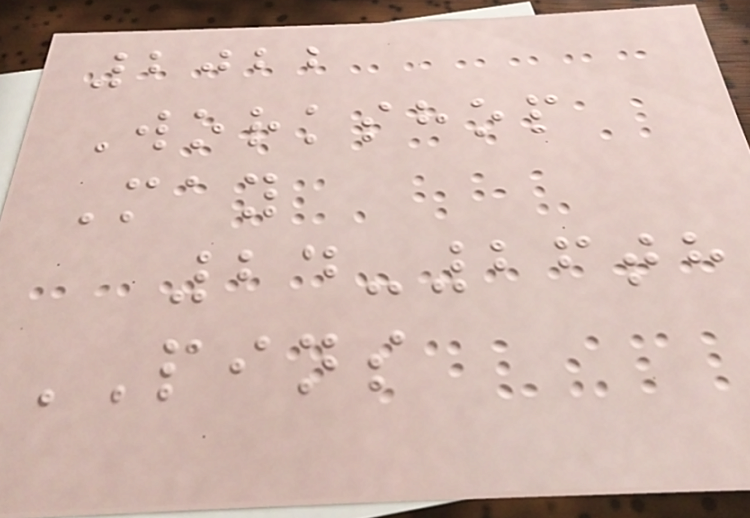2022
Workshop
May
24-26th
PINS
